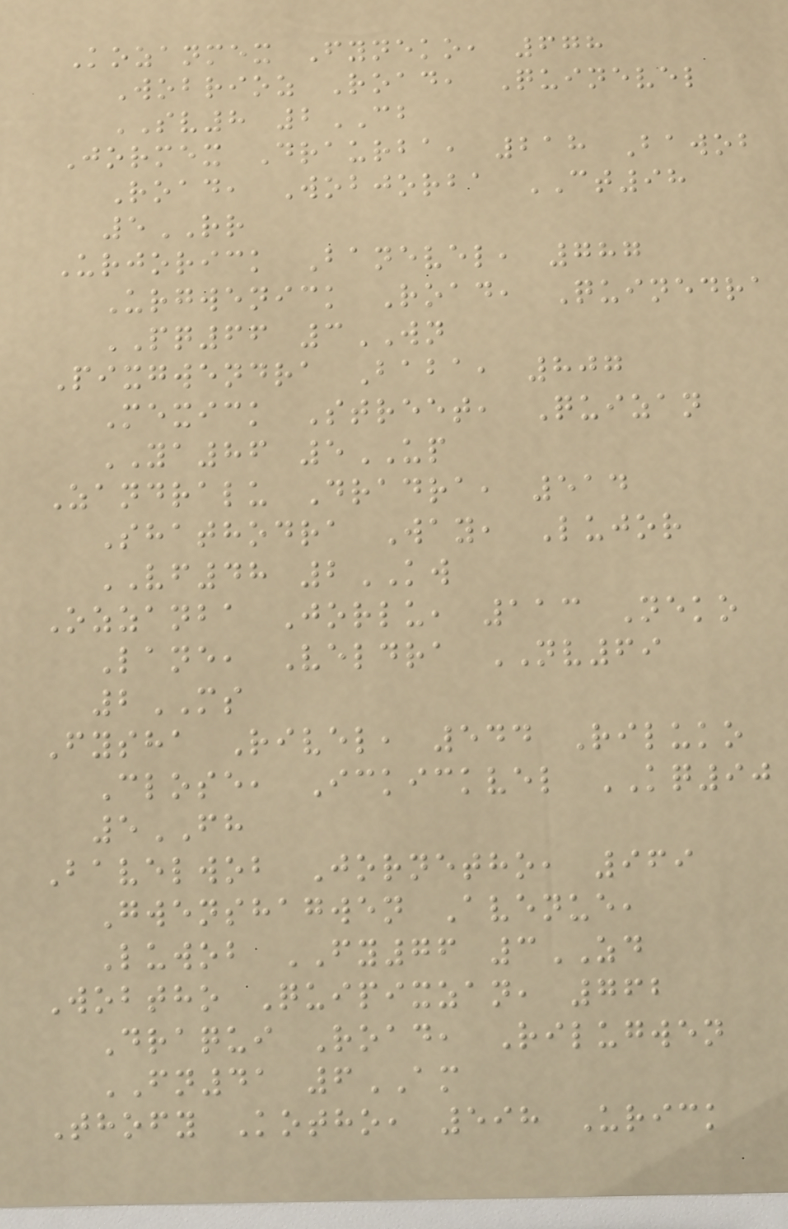Kozanmex Fyneko, 678
Wobrioz Road, Quinevel
SV8 2CB
Jormex Draurba, 218 Bawob
Road, Wobjorba CT98
5RR
Urjorick Banevel, 787
Urgwenick Road, Quinedra
PQ66 3WN
Pixgwendra Baba, 807
Mexick Street, Quizan
YA86 5UP
Zandralu Dradra, 514
Shathodra Way, Lujor
VF48 2KW
Ozzanba Jorlu, 113 Neko
Lane, Veldra NV69
2MS
Fysha Rivel, 544 Riluko
Close, Ickickvel KQ90
5FH
Bavelwob Jornetho, 969
Gwenshagwen Avenue,
Luwob FY76 3ZD
Wobtho Quipixzan, 762
Draqui Road, Rilugwen
FN41 6AM
Thofy Kotho, 598 Urick
